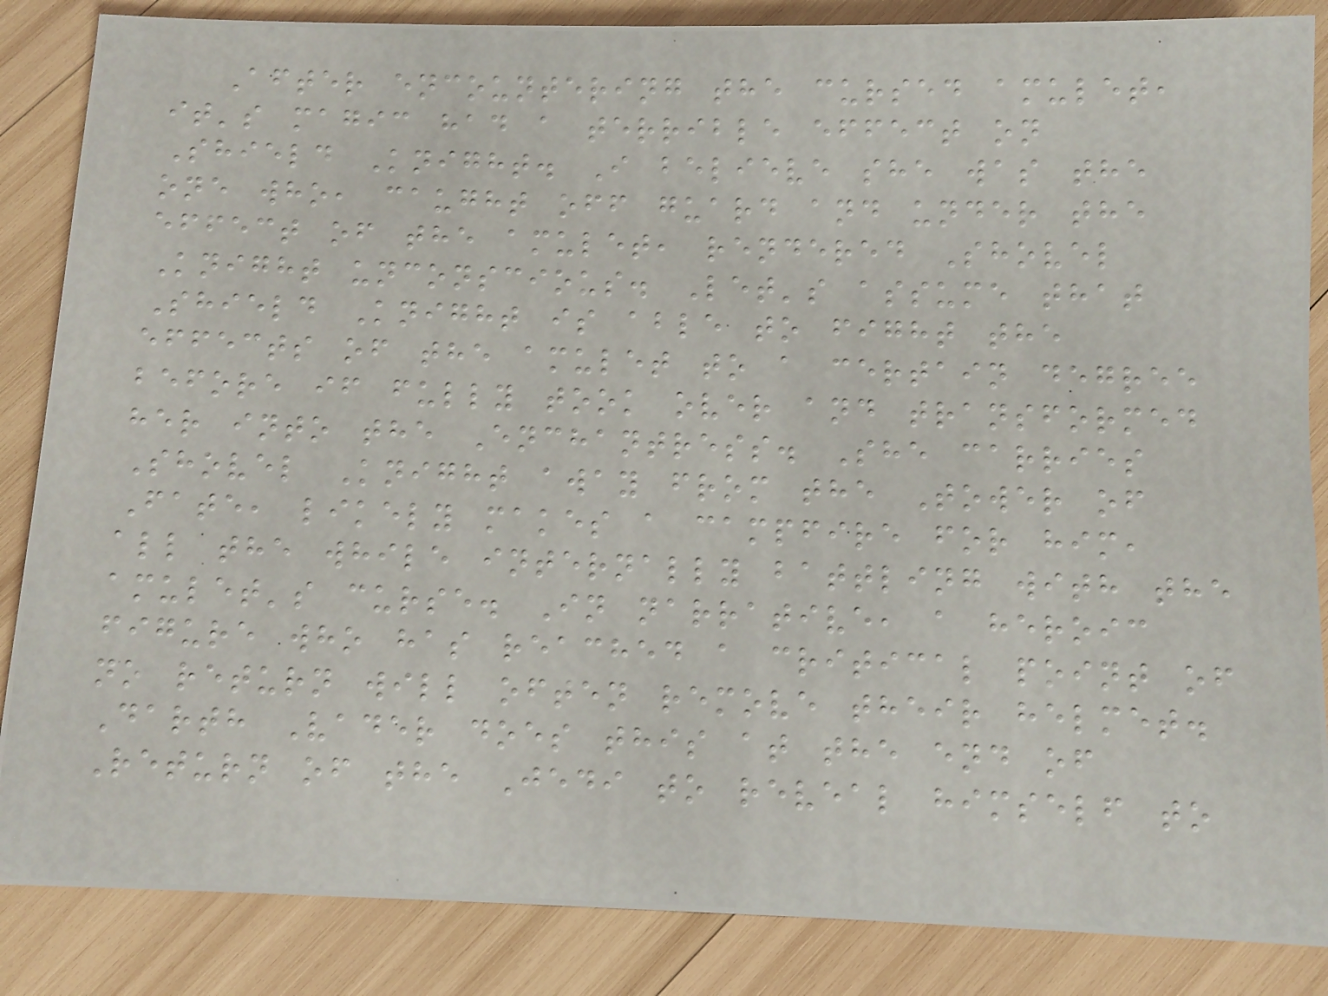After encountering the cursed amulet,
it's magic had a terrible effect on
Shield Knight. I believe she was the
one who, caught off guard and under the
effect of the amulet, rendered Shovel
Knight unconscious. Let's assume that
Shield Knight is able to fight the
effects of the amulet to a certain degree
before if fully took over and transformed
her into the Enchantress. She carries
Shovel Knight away from the Tower of
Fate, likely makes a campfire for him,
all the while internally battling with the
amulet's curse. In narrative, a heroic
figure who has reached a critical point of
no return will often remove their helmet.
Darth Vader does this at the end of
Return of the Jedi to reveal himself to
